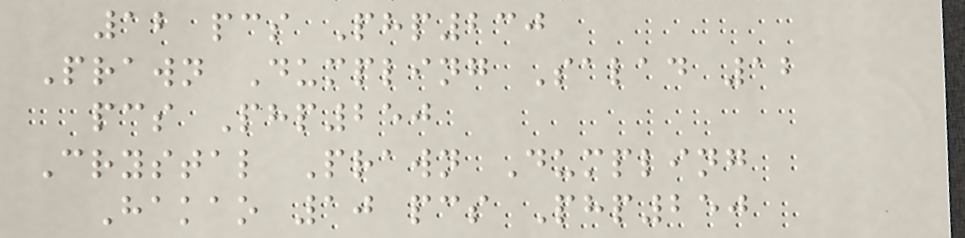12 pcs Php230
Prawn Dumpling Salad 12
pcs Php250
Crystal Prawn Dumpling
Hakao 10 pcs Php250
